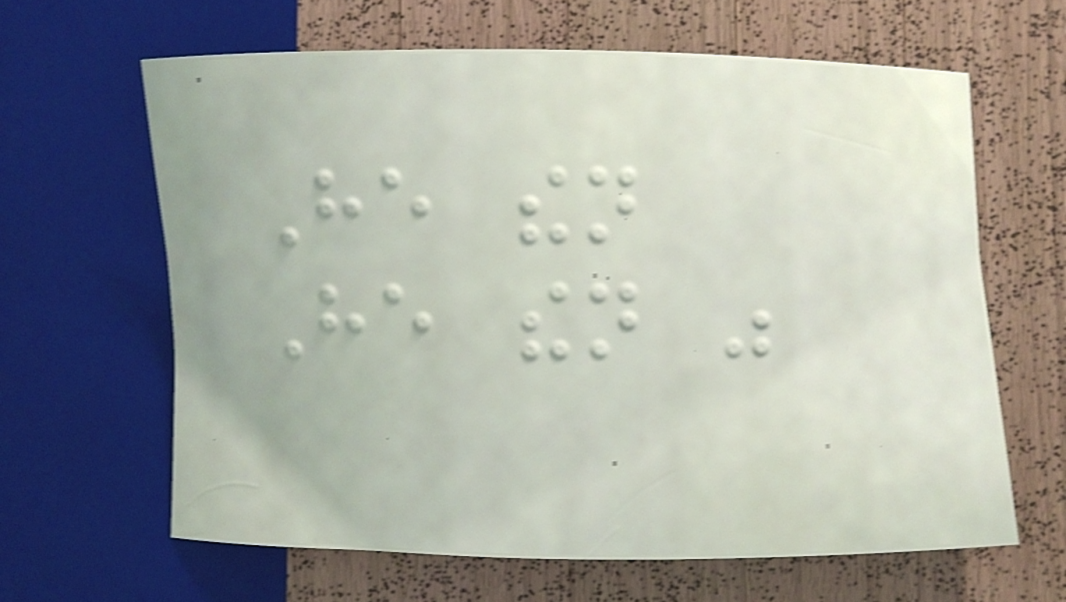He then
He then was
